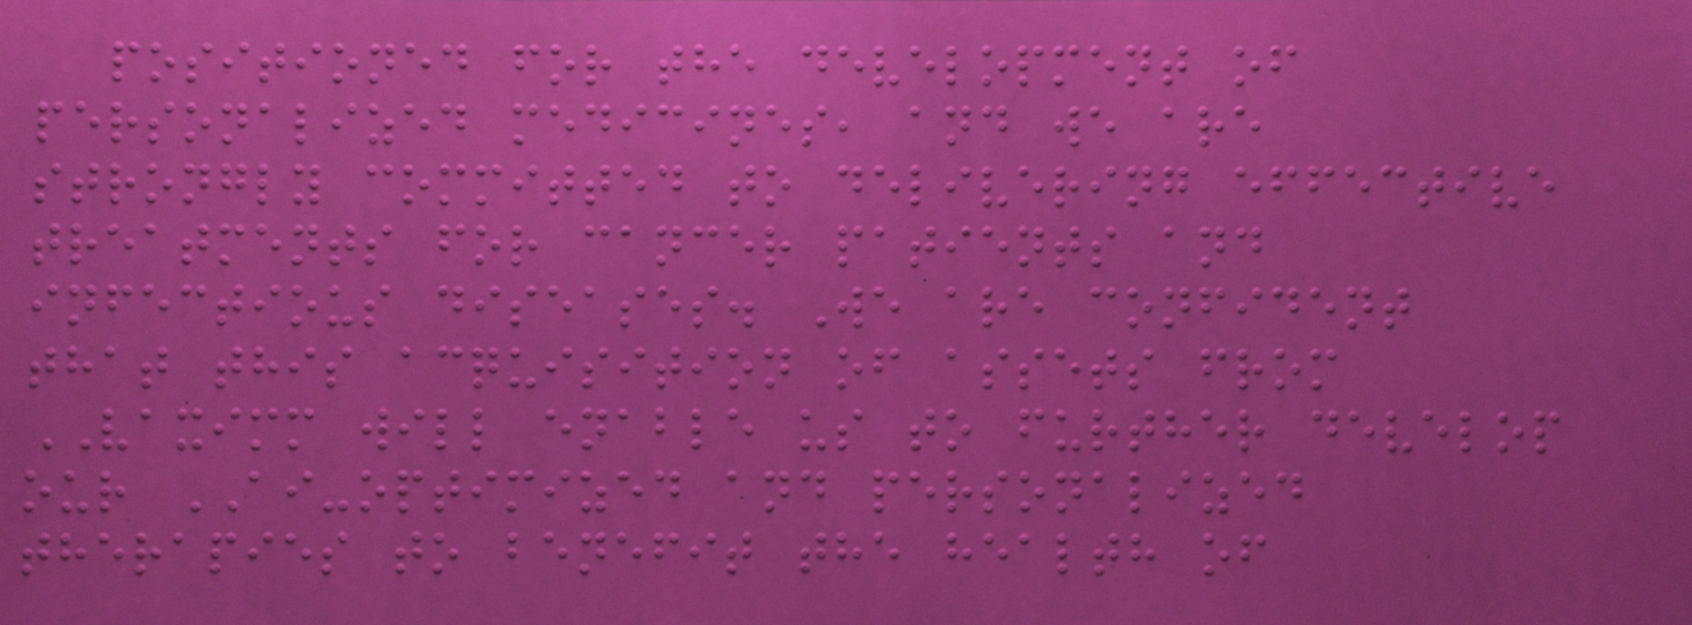positioned for the development of
personalized medicines, and we are
strongly committed to delivering effective
treatments for cancer patients and
infectious diseases. We are confident
that this acquisition of assets from
VAXIMM will enable us to further develop
our AI-optimized and personalized
therapies to benefit the health of
